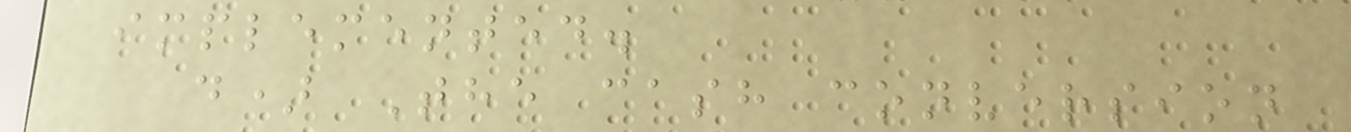implemented.
d) The cash conversion
